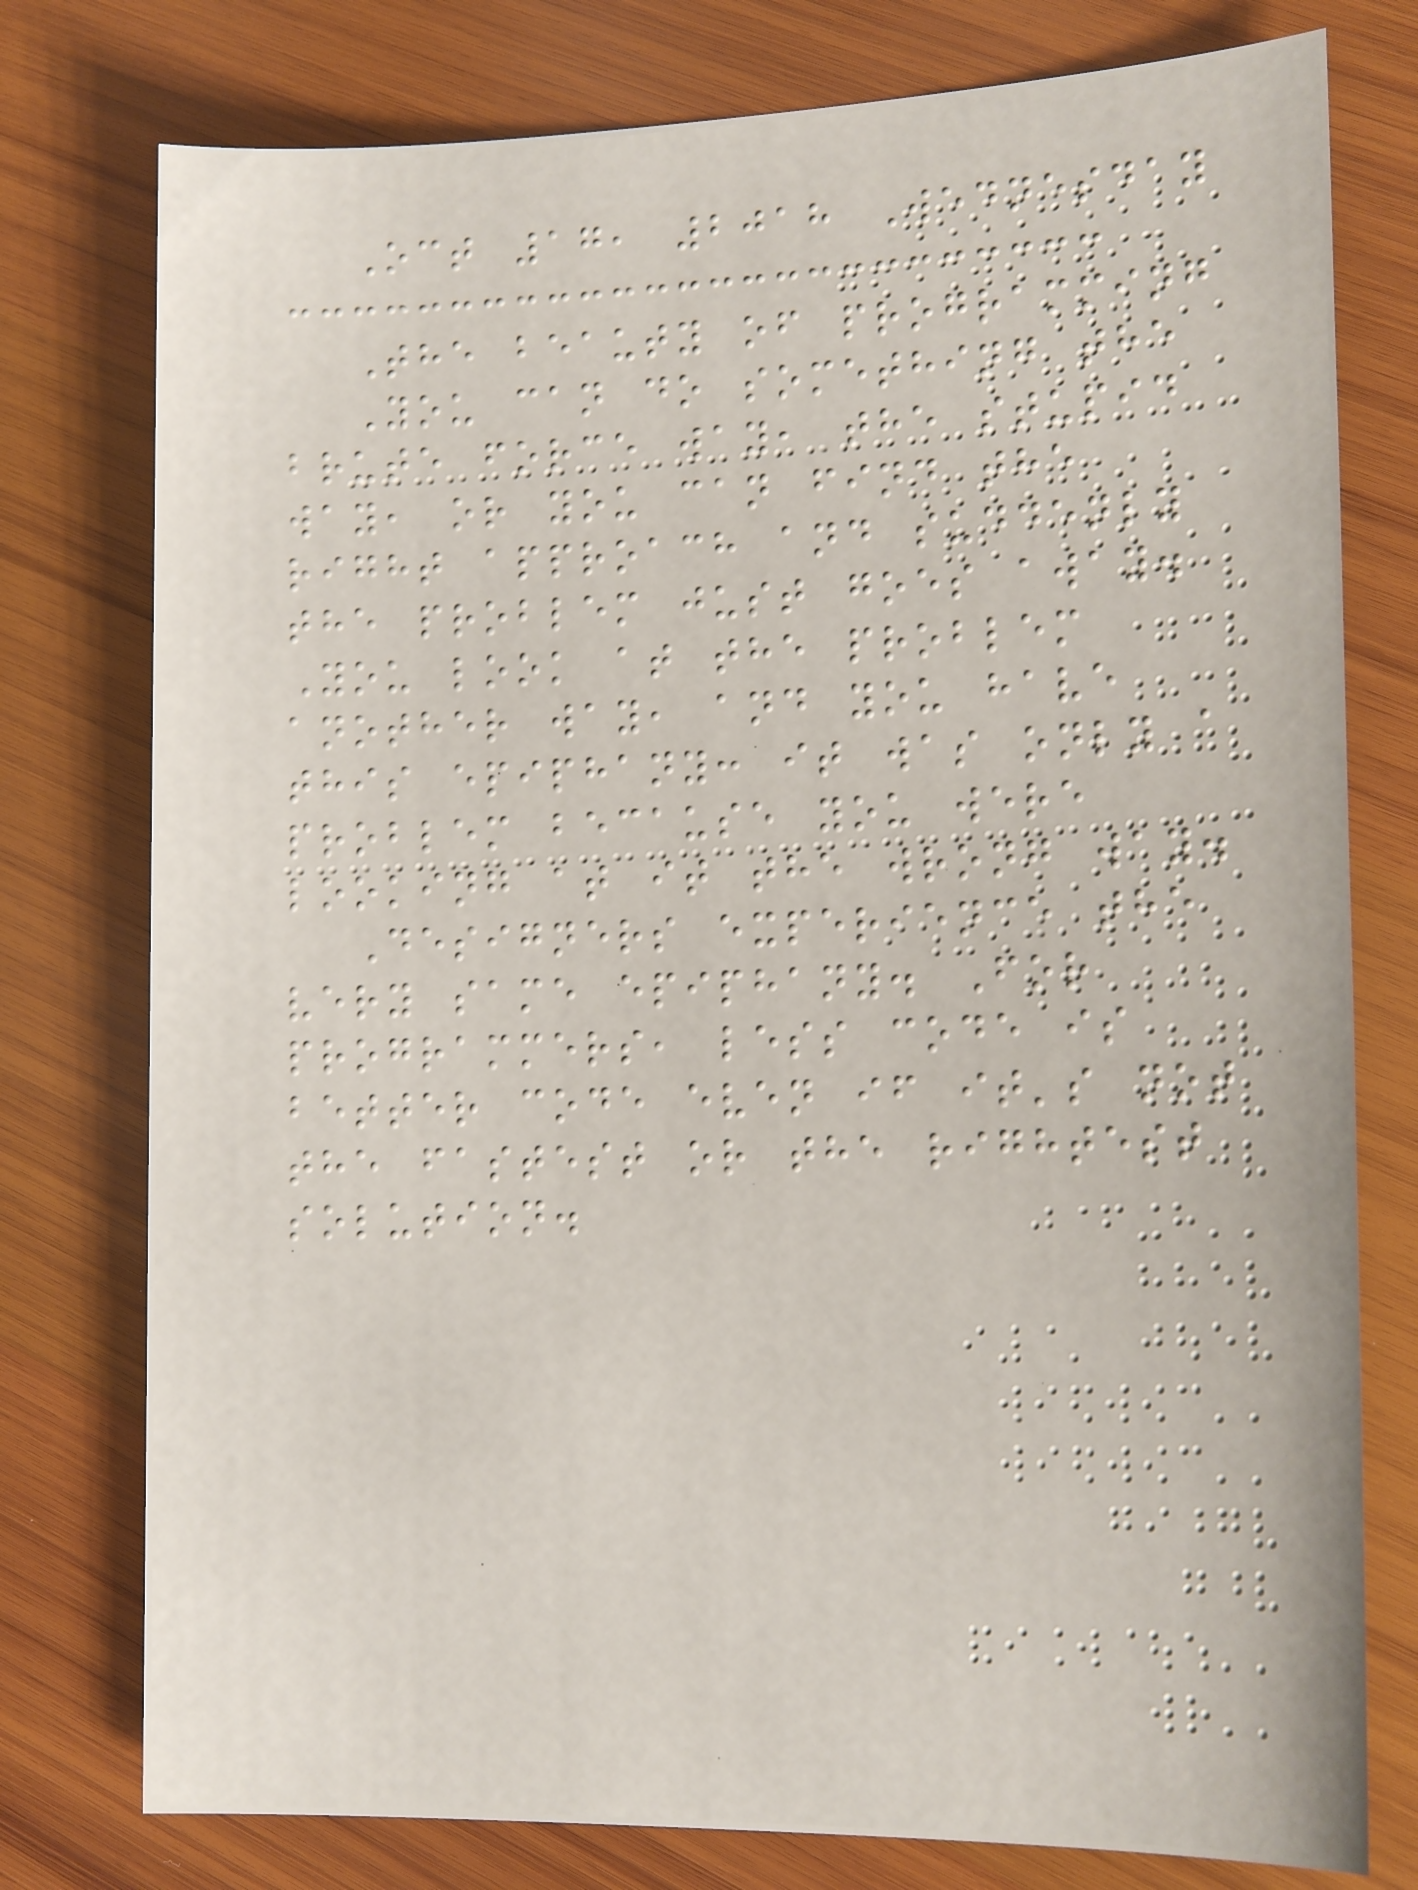Oct 17, 2018 Wednesday
The beauty of programming
You can do something the
brute force way, the stupid
way, or you can find the
right approach and suddenly
the problem just goes away.
You look at the problem
another way, and you have
this epiphany: it was only a
problem because you were
looking at it the wrong way.
Designers experience the
very same epiphany. For
programmers, less code is
better code even if it's not
the fastest or the rightest
solution.
